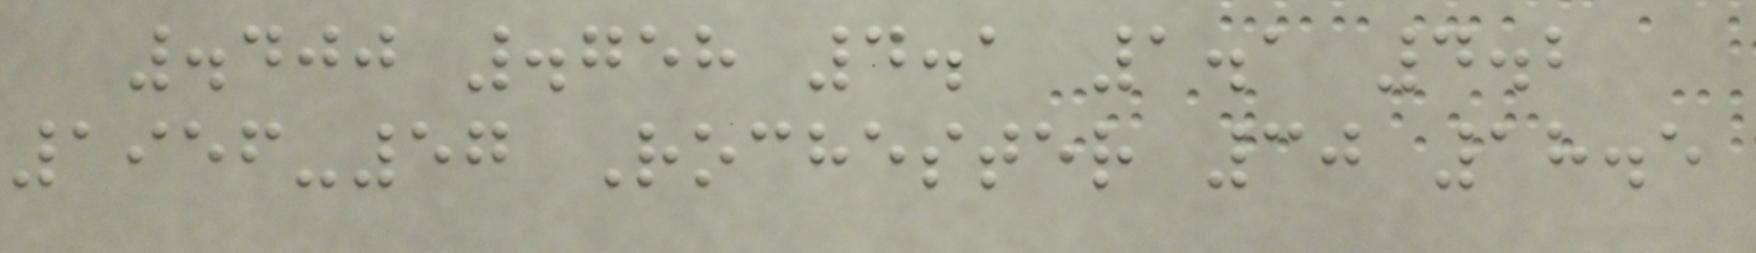.400 .758 4.1 1.1 4.2
1956-57 Rochester 30 18.5
